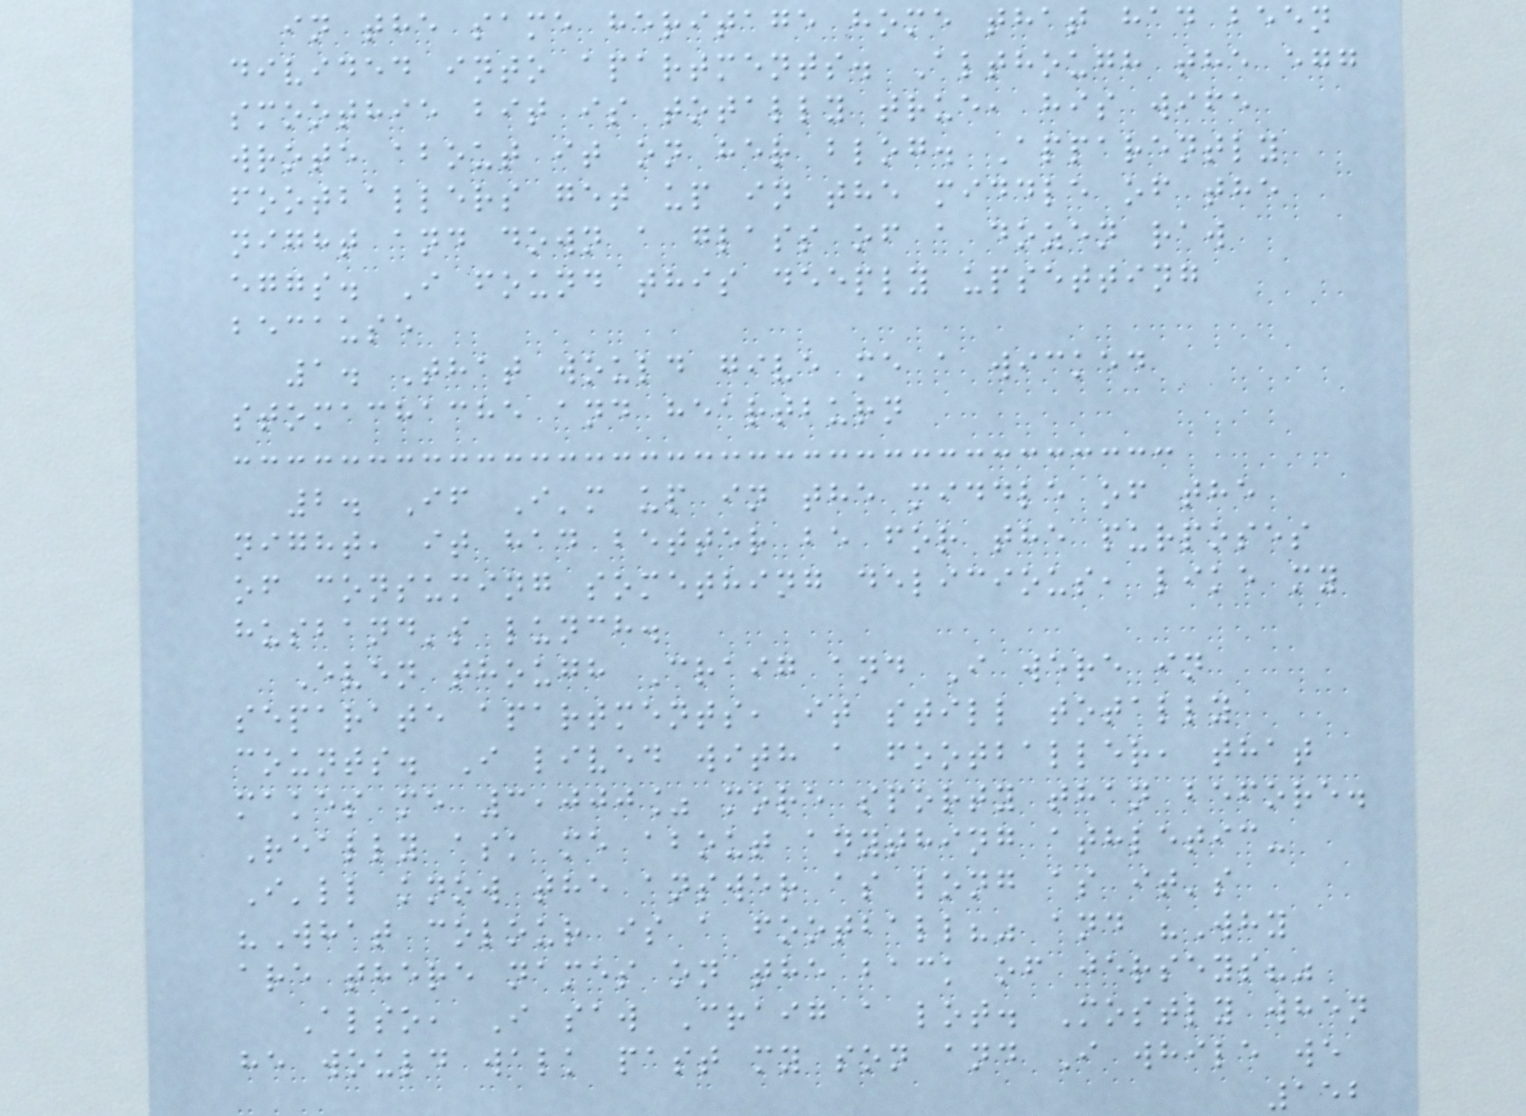in the same heritage home that had been
divided into apartments. Although the egg
smoothie bit is totally true, his wife
wrote about it on her blog. Apparently
footballers get up in the middle of the
night and down a glass of a dozen raw
eggs. I found this deeply upsetting
because
1. That would give me a wicked
stomachache and heartburn
2. If I'm up in the middle of the
night, it had better be for the purposes
of consuming something delicious, like my
husband's lunch.
Even though Craig and I were in
separate apartments, it still totally
counts. I lived with a footballer, that
makes me 3,000% more sporty than before.
Really ask me about anything athletic-
I'll know the answer as long as it's
"What colour is a football?" and "Why
are there names on the back of jerseys?"
Also, I saw Craig a lot. Mostly when
he would walk past my son and I while we
152
